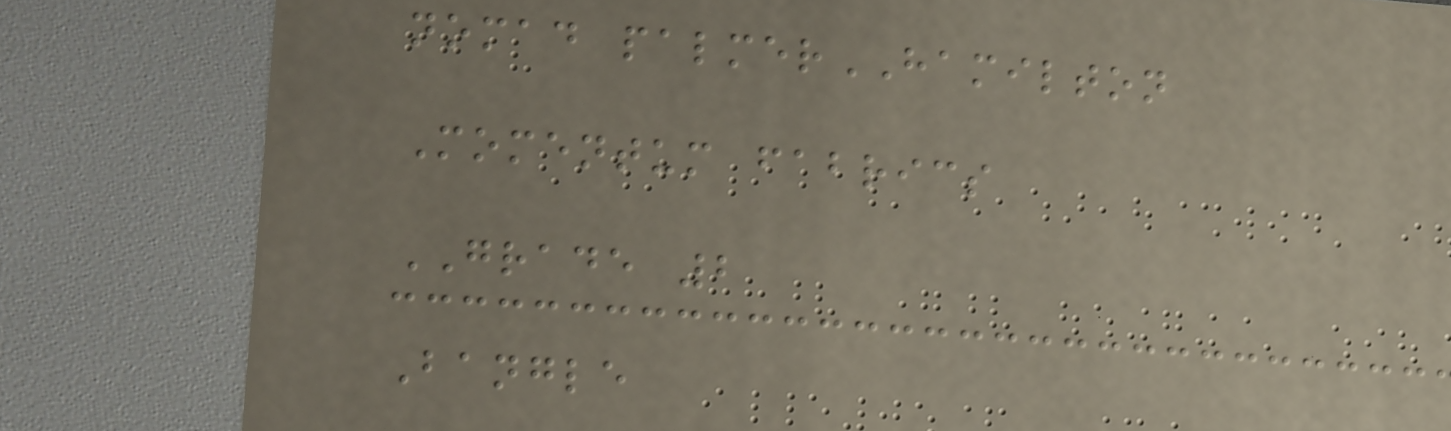nomad palmerHAMILTON
Momentum fabrics
GRADE 2
Bangle
